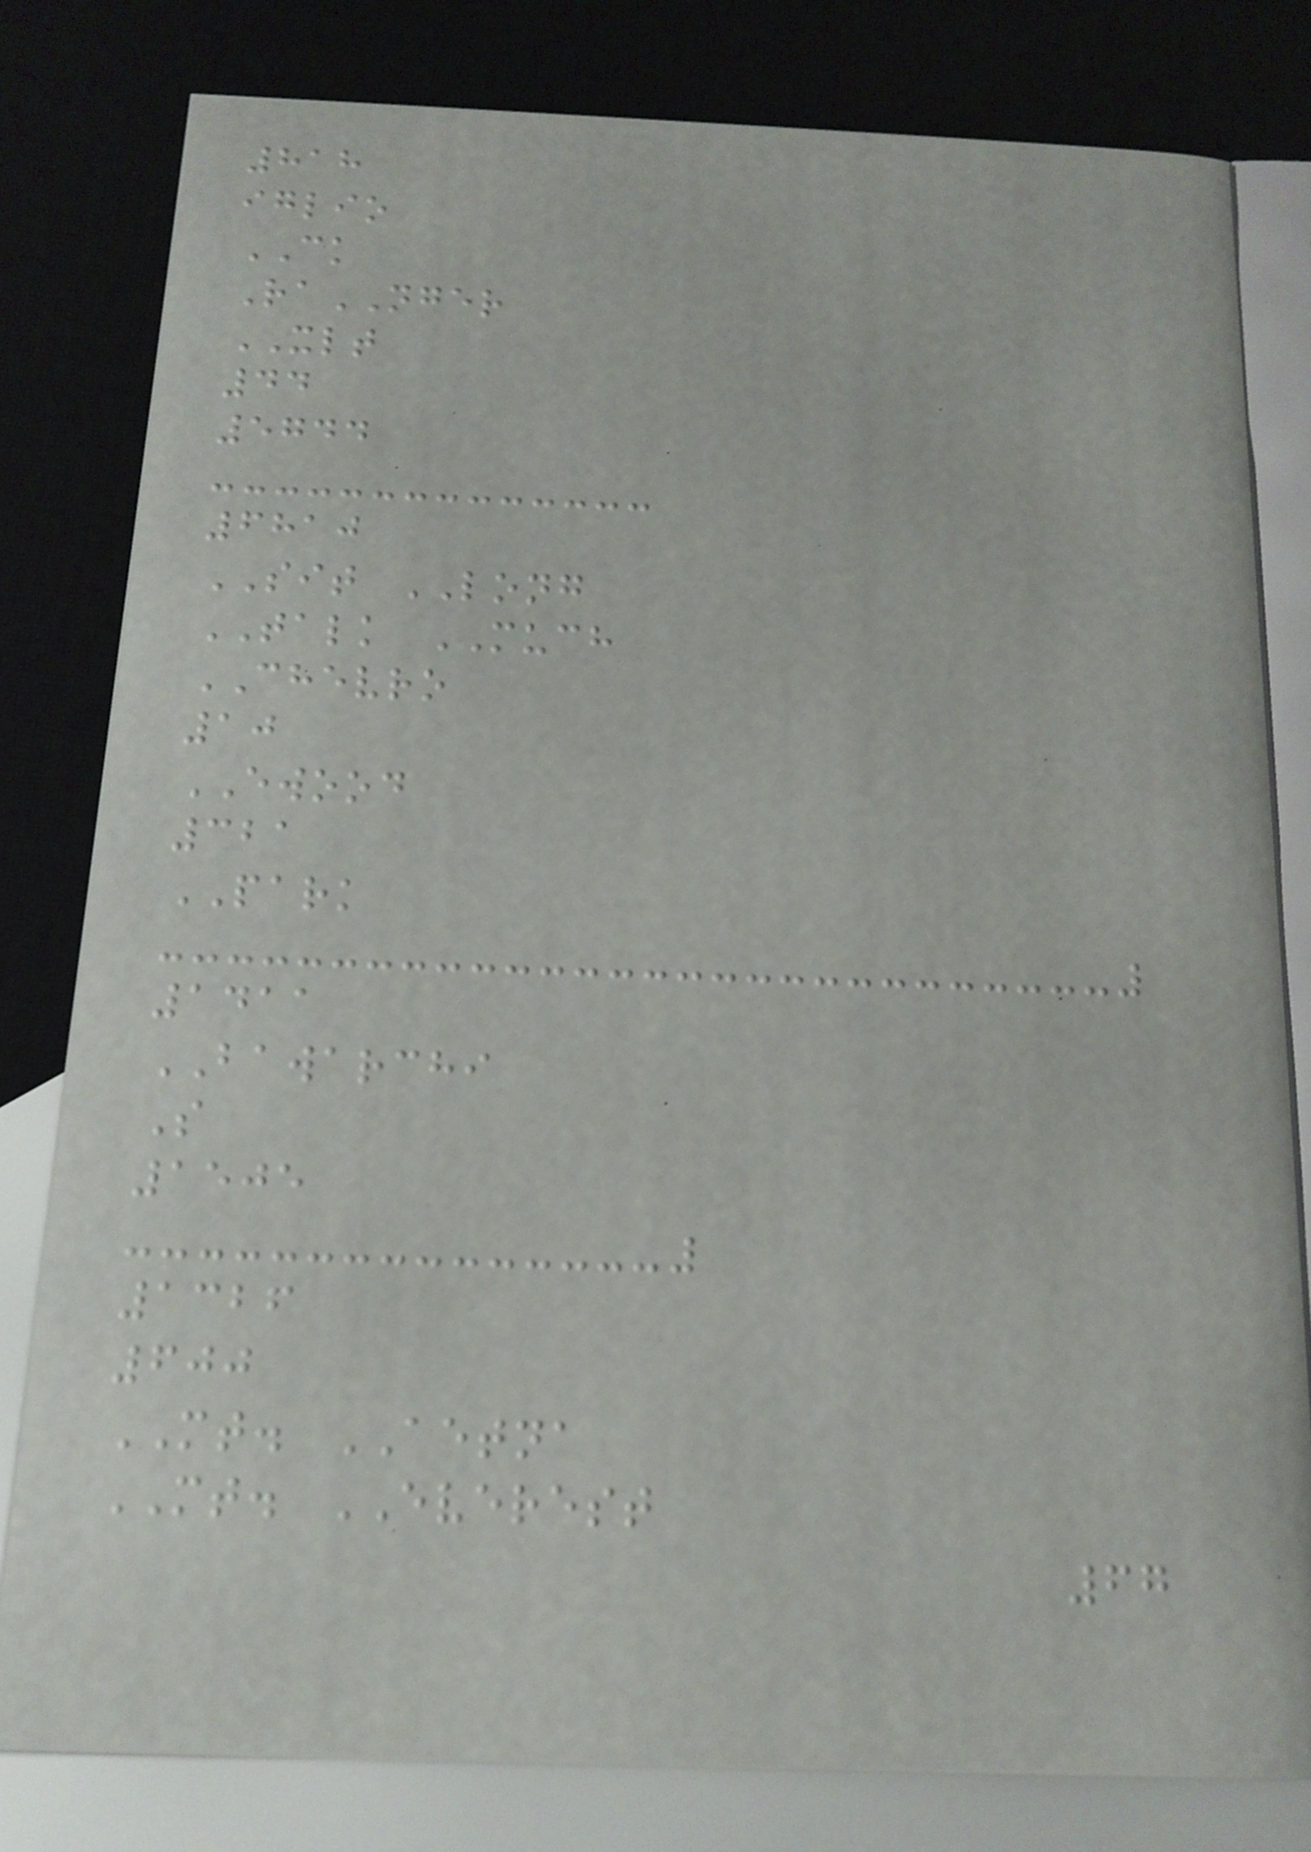818
iglio
CK
RaNGER
XLT
44
5744
6810
SIT LONG
TALK MUCH
CHEVRO
10
EWOOD
321
PARK
1411
BAWARCHI
S
1505
1326
600
MT. AETNA
MT. EVEREST
67
